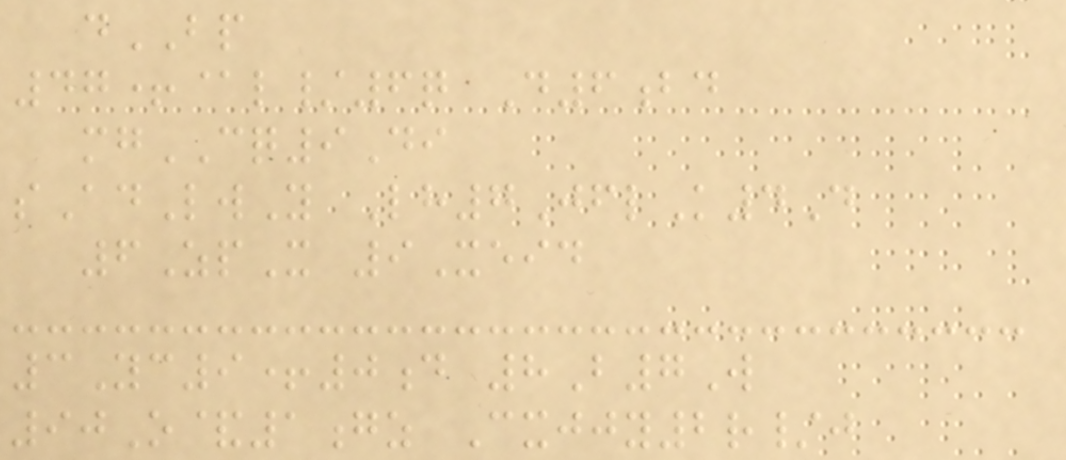dBP
47+@l/6q D6bd
mgCQ9Di
sAdLwY Lh7JflK4D
6ZpX 9Xeid
3Yc9+0d 8B7W
90O&1gz Cxjjy2r/j
